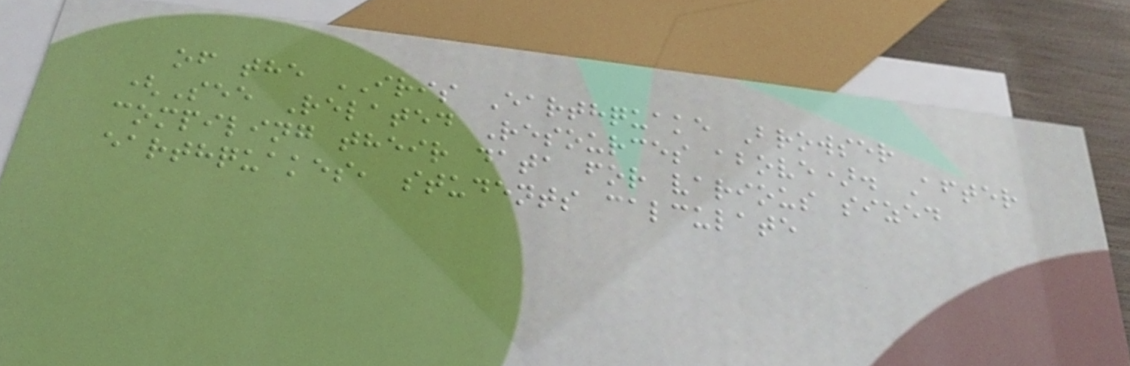of the IRIS Earthquake Browser
(See Related Resources above). After
compiling their data for various sized
earthquakes, students calculate
